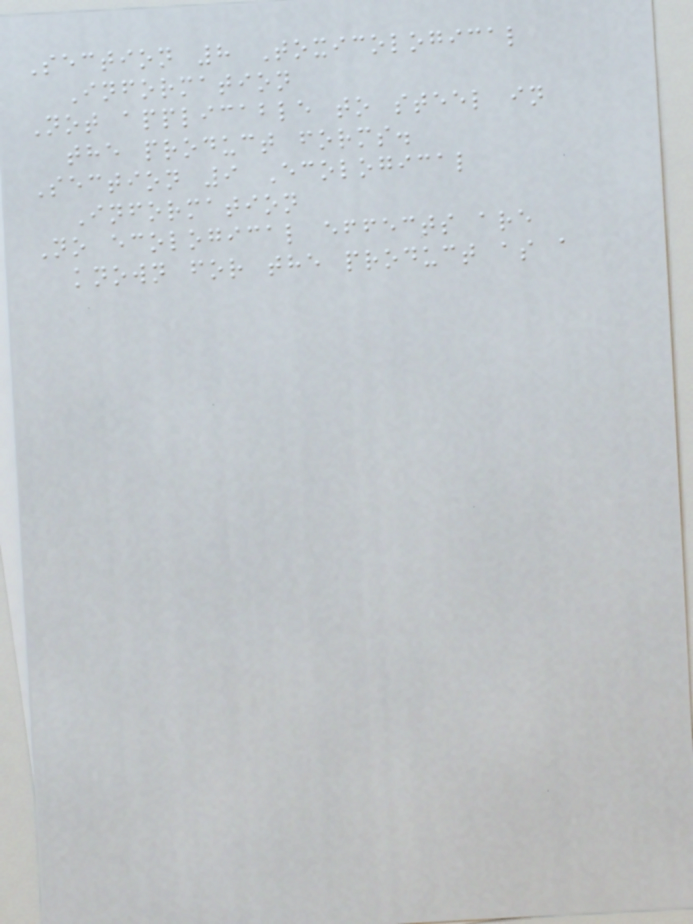Section 8 Toxicological
Information
Not applicable to steel in
the product forms.
Section 9 Ecological
Information
No ecological effects are
known for the product as a
